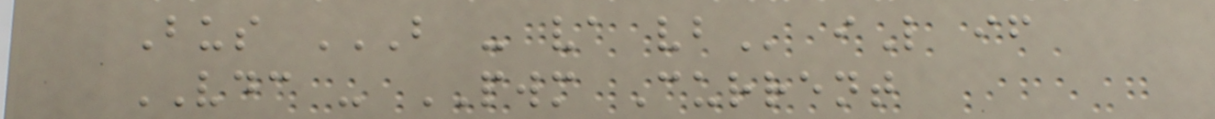Bus B - VA VB iL if
VDC - PWM Current
